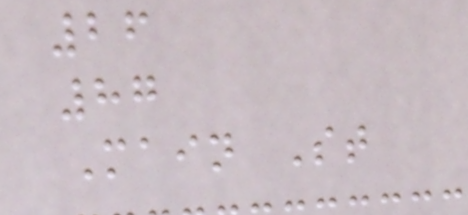26
87
Main St
